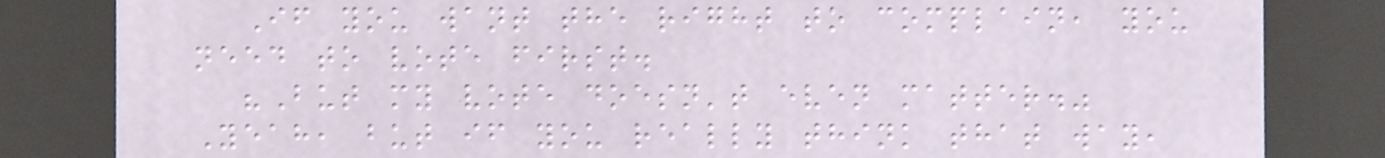If you want the right to complain, you
need to vote first.
"But my vote doesn't even matter."
Yeah, but if you really think that way,
